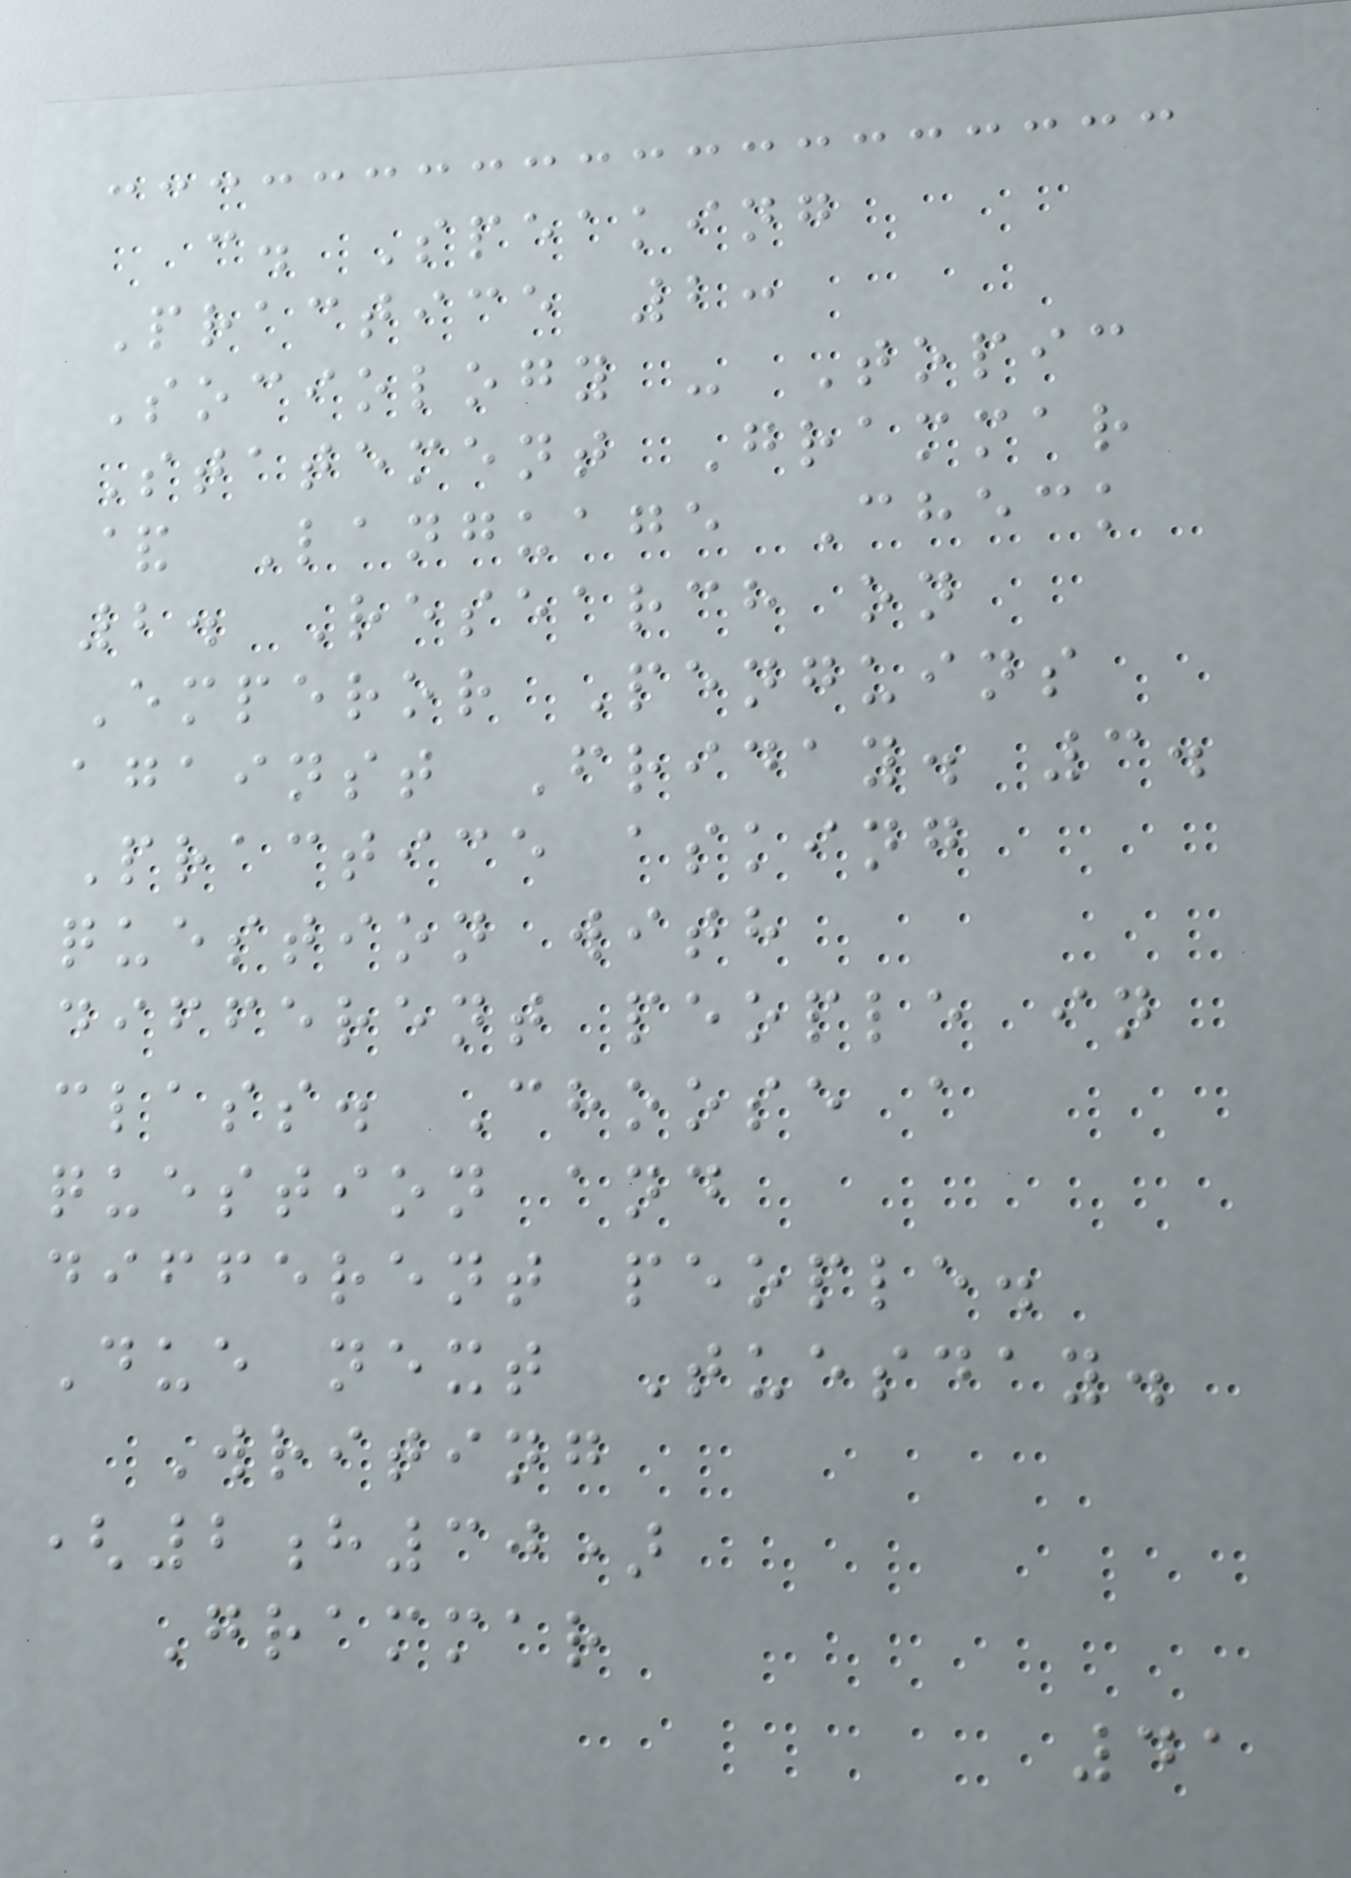c. Speaking
Practice 2:
Sociology - Topic
Statement Grammar
& Language Check
2. Research on
Emperor Penguins
against Friday. 3.
Practice asking
question with
different people in
class. Choose a
question and
different people.
Due next Tuesday.
Writing
(2h30)
Grammar
41
